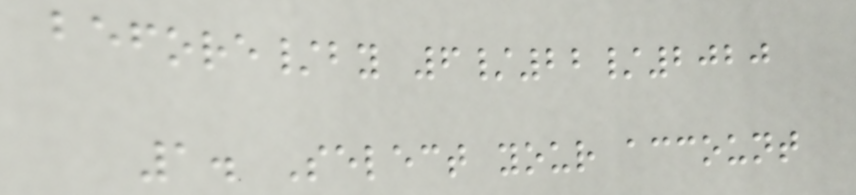before/by 6/22/2020
1. Select your account
